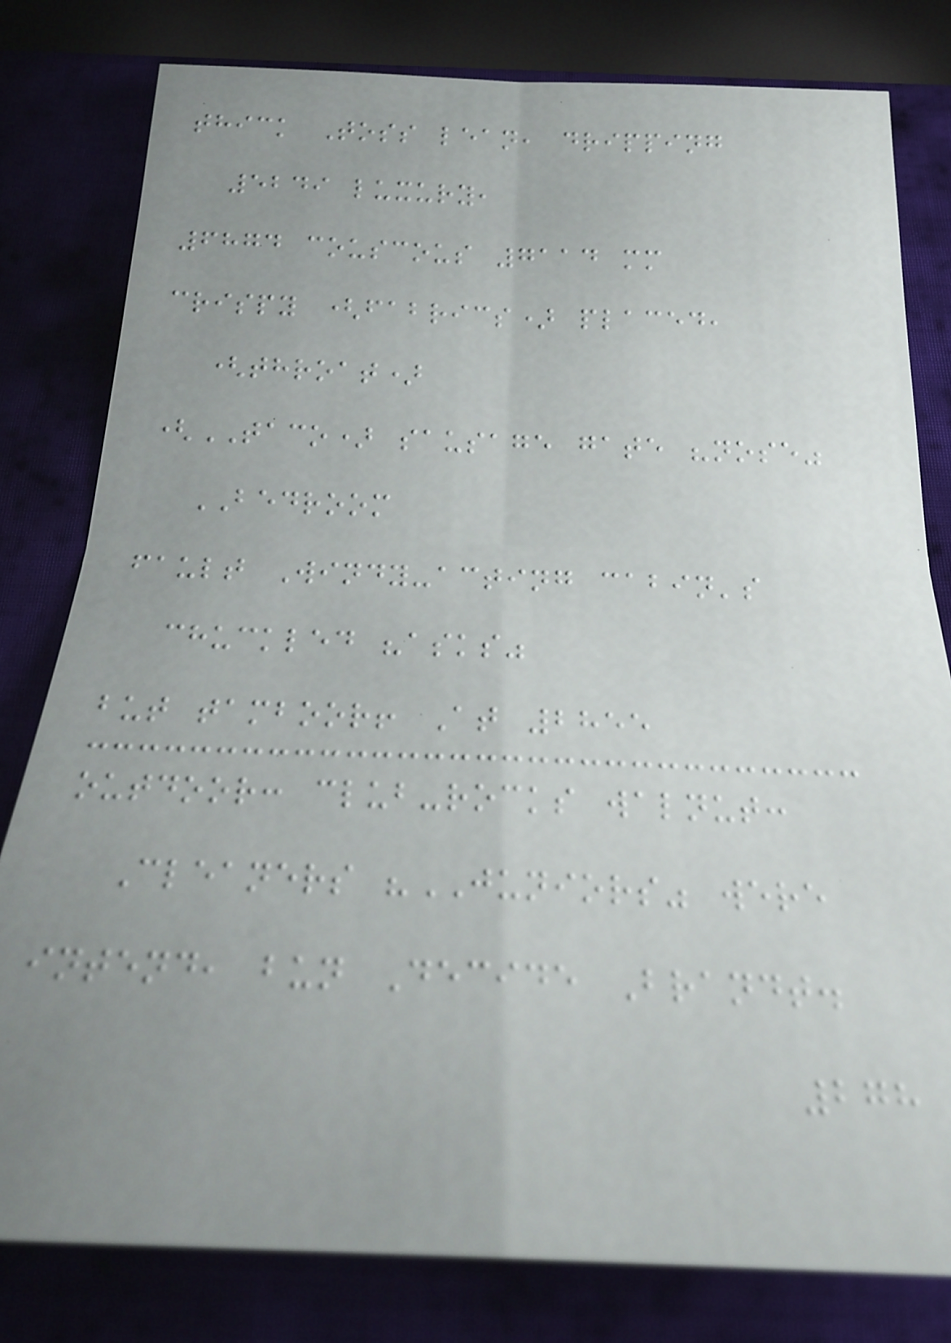thick Toss lean, dripping
5249 luxury,
6874 couscous 7114 mm
crispy (fabrics) placed,
(throat)
(TACO) sausage gate "nose"
BEDROOM
fault Windy-acting cabin's
chuckled "asks"
but tamboor! At 2855
outdoor: club-rocks walnut:
Cleaners "JUNIORS" were
intend, bun Decide Brandt.
278
